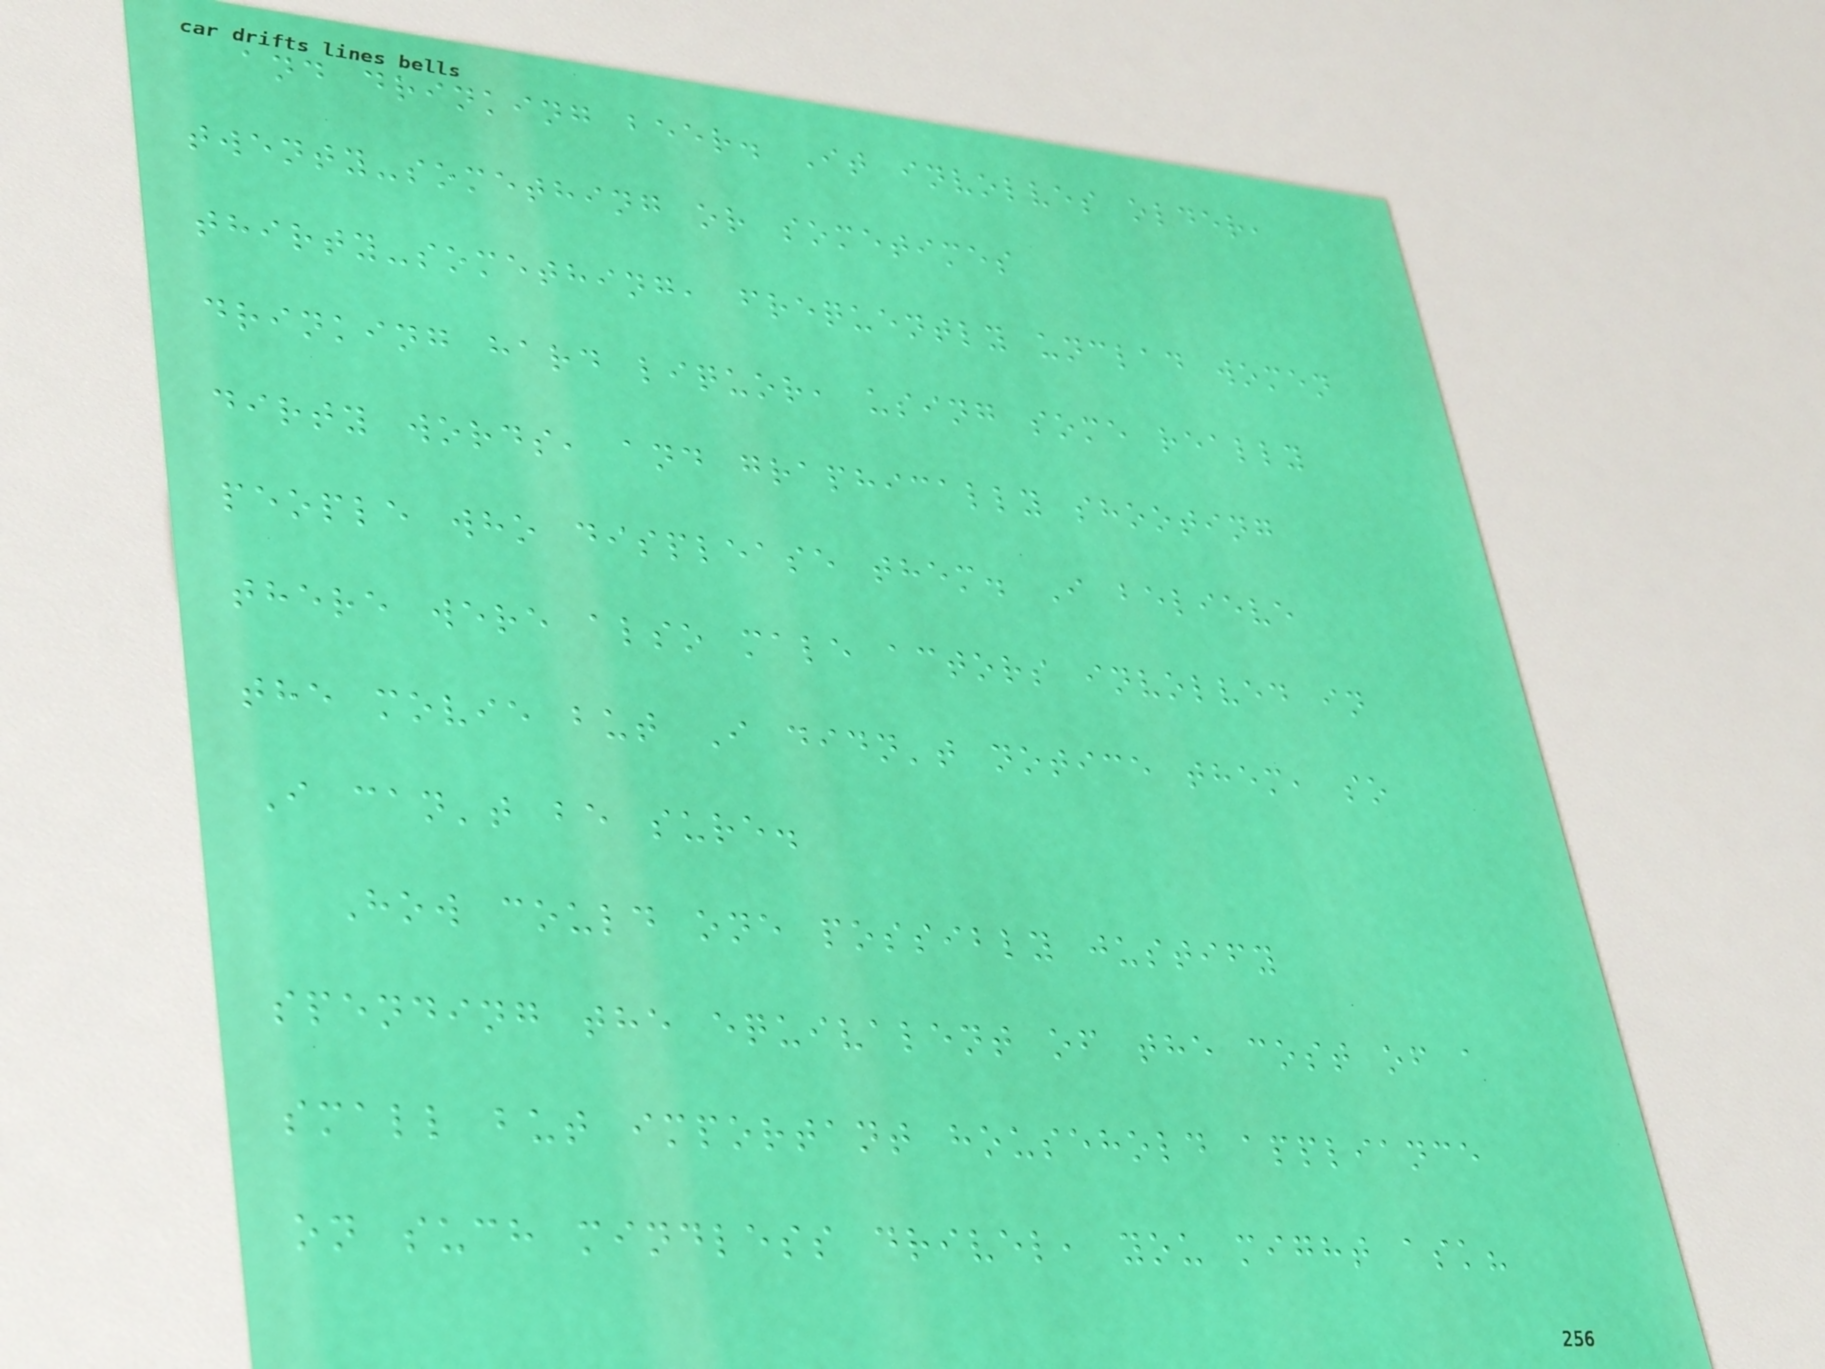and drinking beer. It involves older,
twenty-something or sometimes
thirty-something, frequently unclad women
drinking hard liquor, using some really
dirty words, and graphically shooting
people who displease them. I believe
there were also male actors involved in
the movie but I didn't notice them, so
I can't be sure.
How could one possibly justify
spending the equivalent of the cost of a
small but important household appliance
on such mindless drivel, you might ask?
